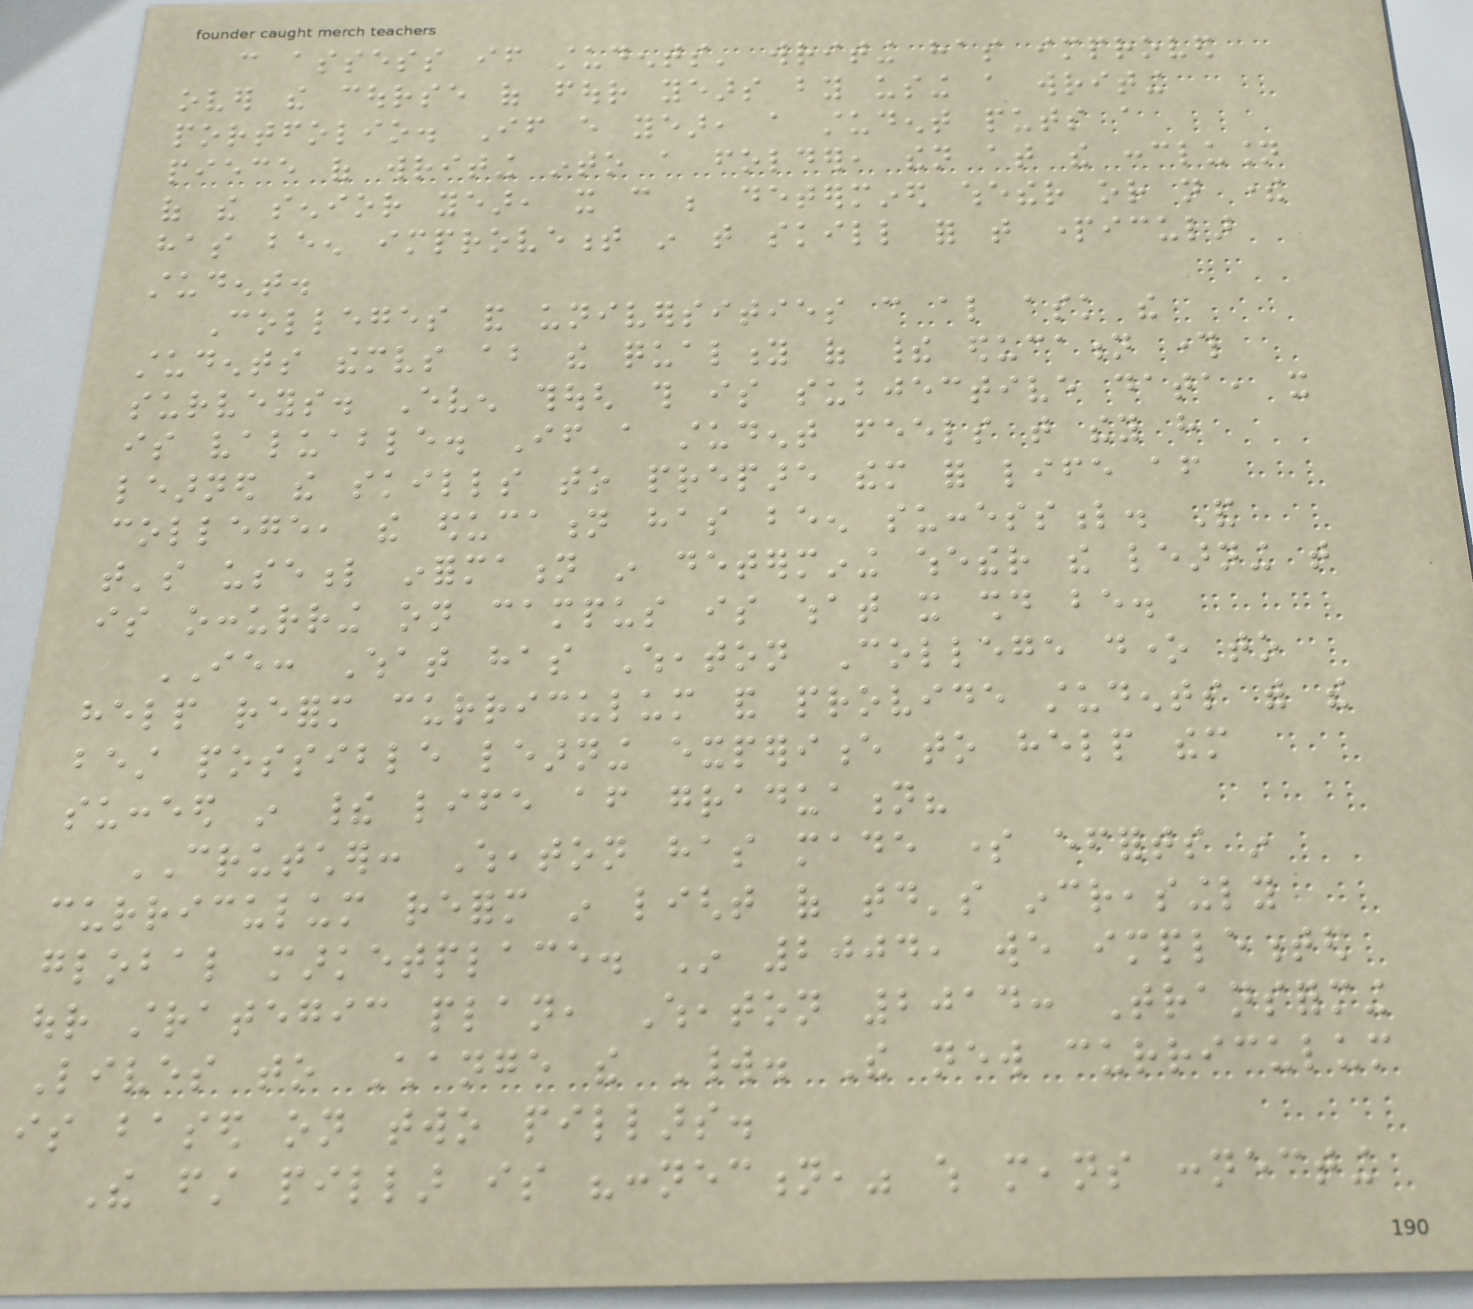can assess if students' writing has improved
over the course of four years by using a writing
portfolio. If every year, a student puts a
piece of writing into a folder, then at the conclusion
of the senior year, it can be determined whether or not there
has been improvement in that skill for that particular
student.
Colleges and universities can also ask the
students themselves about the quality of their education through
surveys. Even though this is subjective data, it
is valuable. If a student feels that they have
learned the skills to prepare them for life after
college, the education has been successful. And
that's useful information in determining whether the learning that
is occurring on campus is what it should be.
IE: What has Wheaton College done to
help reform curriculum and provide students with the
best possible learning experience to help them
succeed in their life after graduation?
CRUTCHER: Wheaton has made some efforts in
curriculum reform in light of today's increasingly
global marketplace. In 2004, we implemented
our strategic plan, Wheaton 2014: Transforming
Lives to Change the World. The new curriculum
is based on two pillars.
The first pillar is "connection," which means connecting
